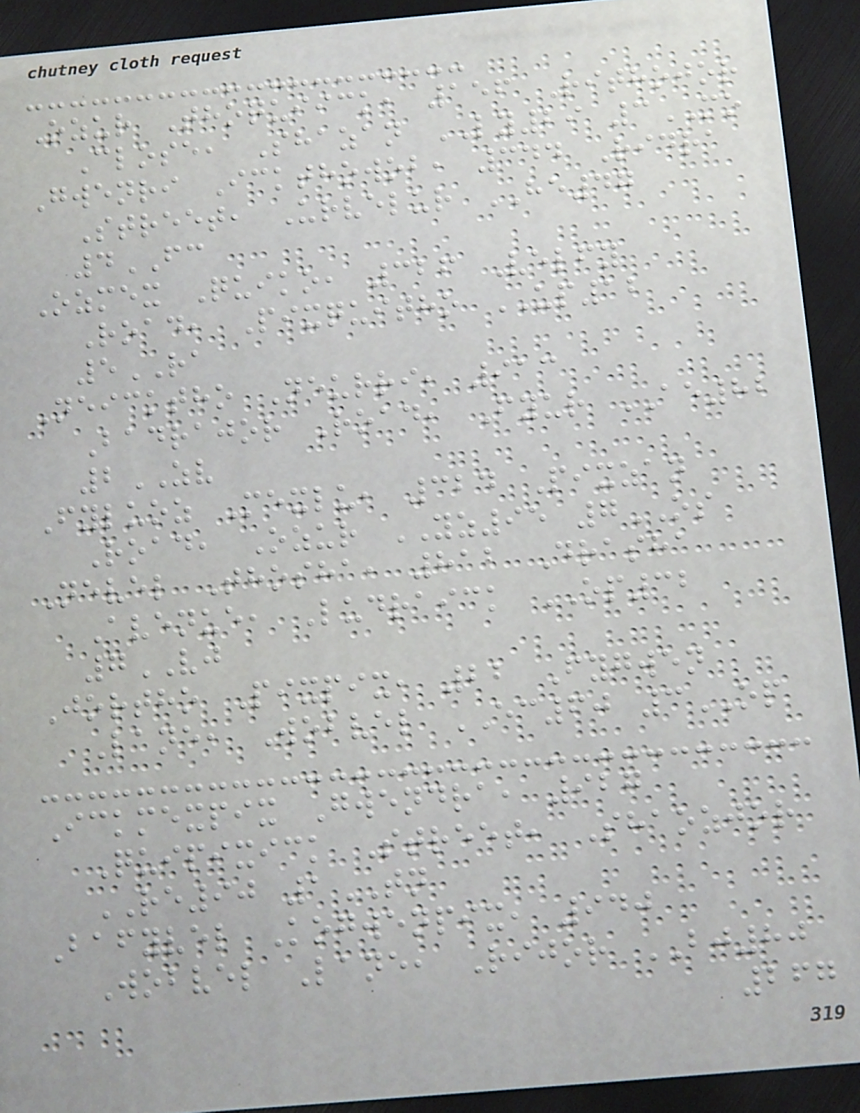Ozur Thoquiick, 156 Rithojor
Close, Shazan LY29 3MO
Gwenri Ickthowob, 344 Ridra
Street, Urvelur HE47
4FC
Ozmex Quiko, 326 Velfy
Road, Pixquitho UP12
5RA
Neicktho Neurri, 913
Badrajor Road, Fyur AE82
2ZV
Fyluoz Mexlu, 324 Pixzan
Road, Ozur YZ95 7OS
Nevel Thosha, 812 Drasha
Avenue, Ludraick OP32
7VJ
Jortho Pixpix, 22 Fygwen
Lane, Wobvel EC60 3OP
Ickmexpix Gwendra, 927
Quipixick Street, Shaozjor
RE90 1TN
Bafyvel Kogwenpix, 940
Wobvel Lane, Rijor BJ80
267
